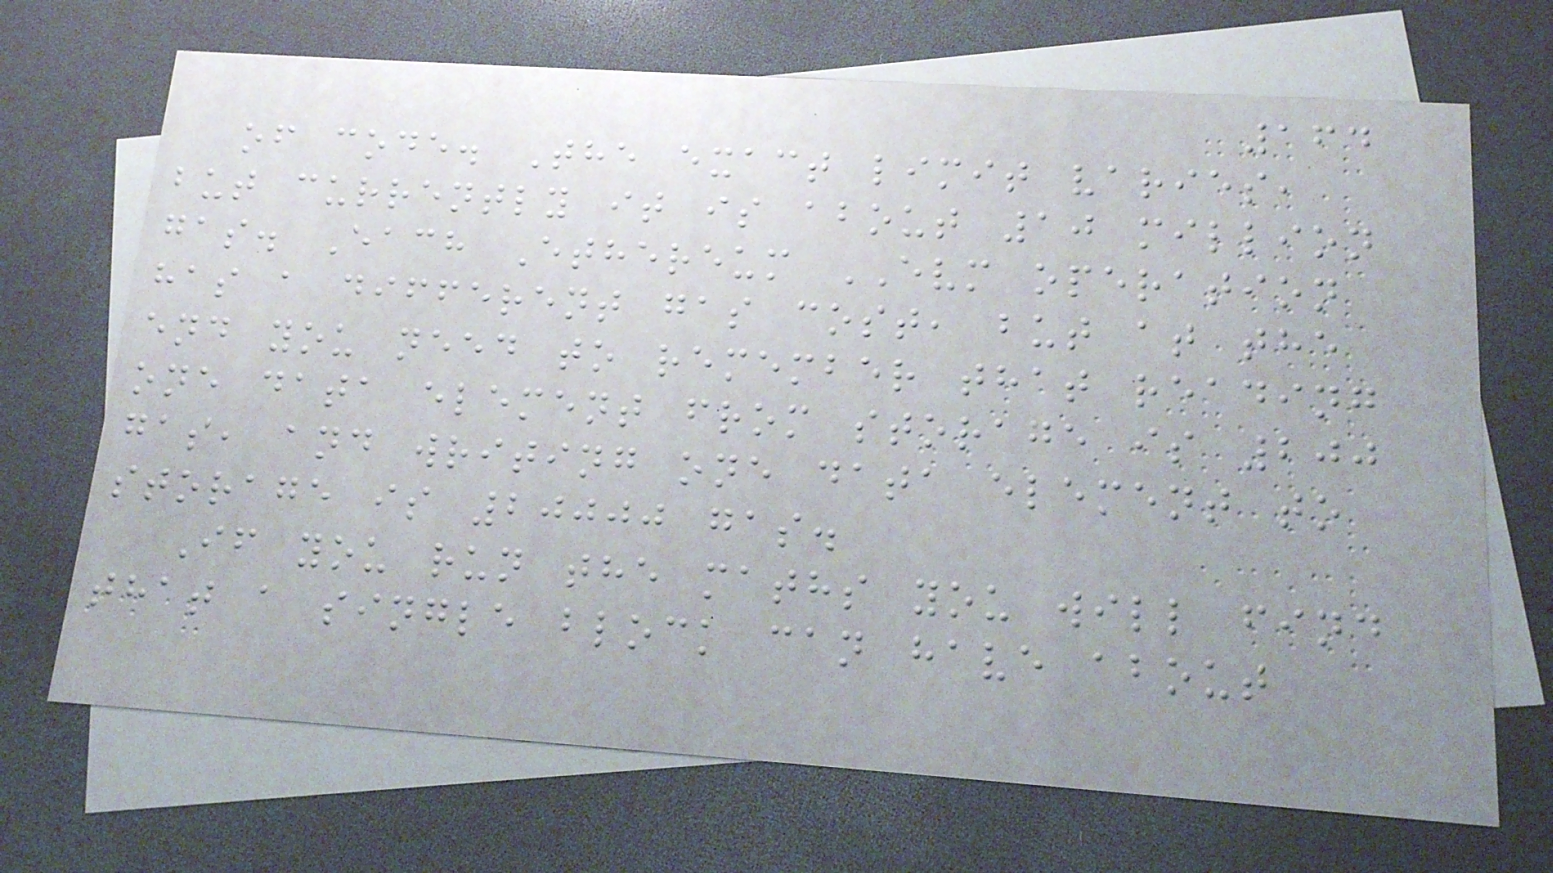164
of code. The exact limit varies,
but currently it is about 10 million
gas. Each Ethereum EVM operation
has a different gas cost, but at the
end you need to remember that reading
one data element from storage is 200
gas, and writing one data element to
storage is 20000 gas.
If you run the maths you will find
that a single block can have about
